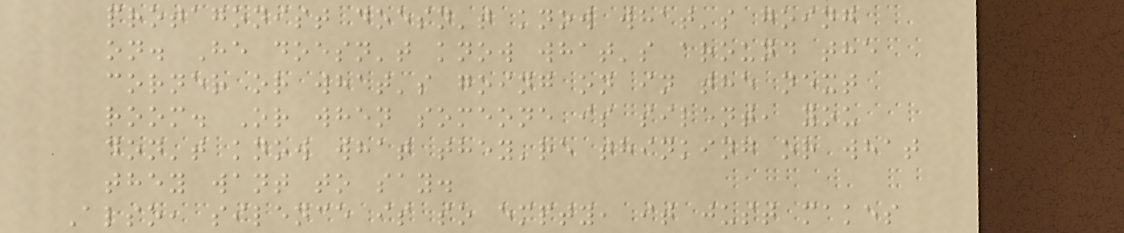protagonist doesn't know what's going
on. He doesn't know what's around the
corner or what's going on in the next
room. Or when someone is silent, you
don't know what they're thinking or what
they want to say.
Also, silence is so empty, it just makes
